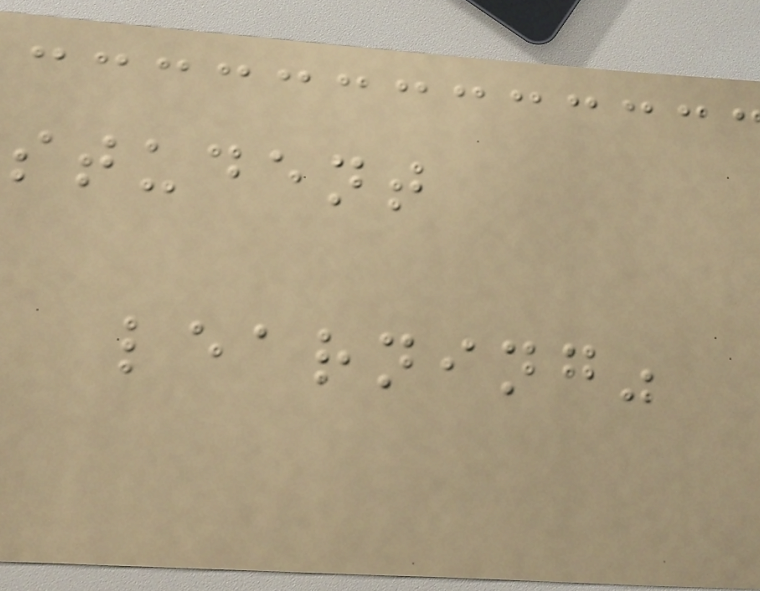student
learning"
